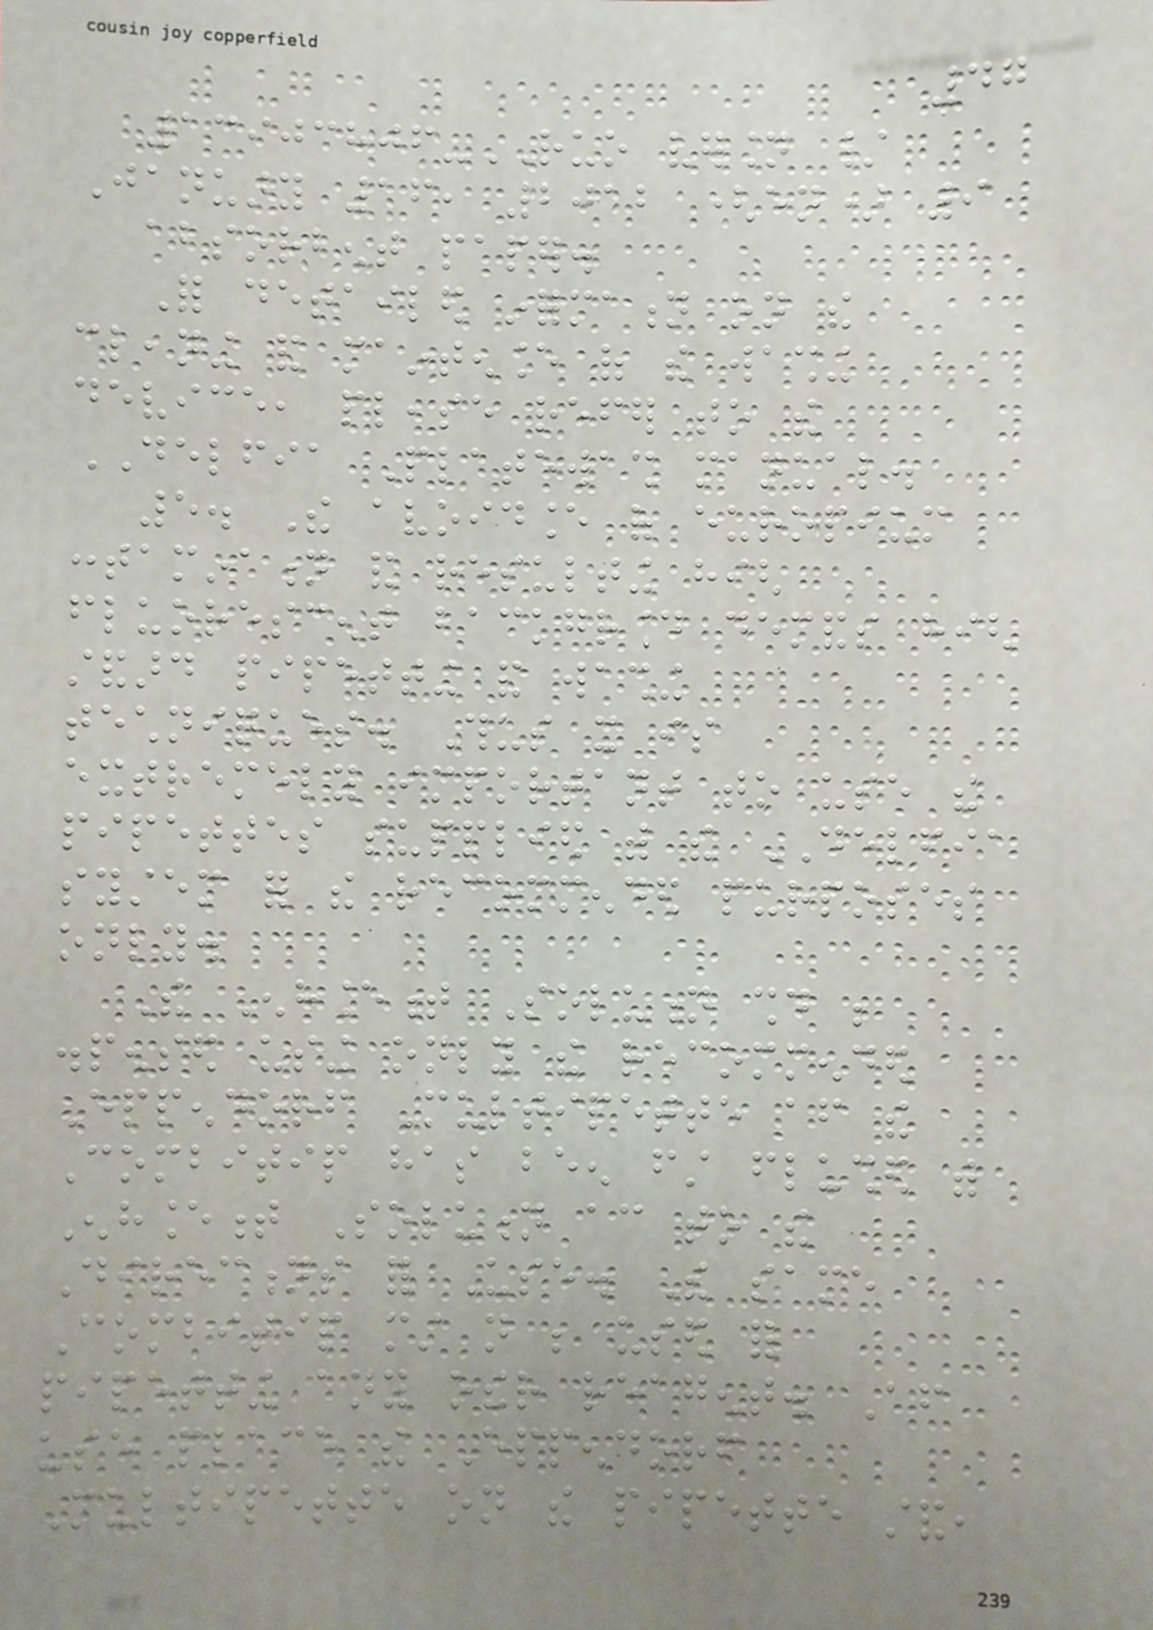47
13903806-RUO version /
January 16, 2012 (en) 9
absorbent paper.
For detailed information on the
cleaning and maintenance of the washing
device, please refer to the
DELFIA Platewash manual.
5. The avoidance of europium
contamination and resulting high
fluorescent background demands high
standard pipetting and washing
techniques. Thus it is
extremely important to use the
pipettes supplied with the DELFIA
system for the recommended purposes
only.
The Enhancement Solution should be
dispensed using only the recommended
Eppendorf Multipette after the
Combitip has been first flushed with
Enhancement Solution according to the
Directions for Use. The same
Combitip must not be used for
pipetting any other reagent. After
use place the Eppendorf
Multipette on the pipette stand,
